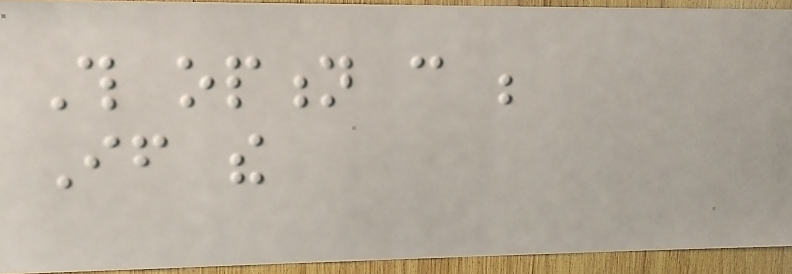This option can be
If the
